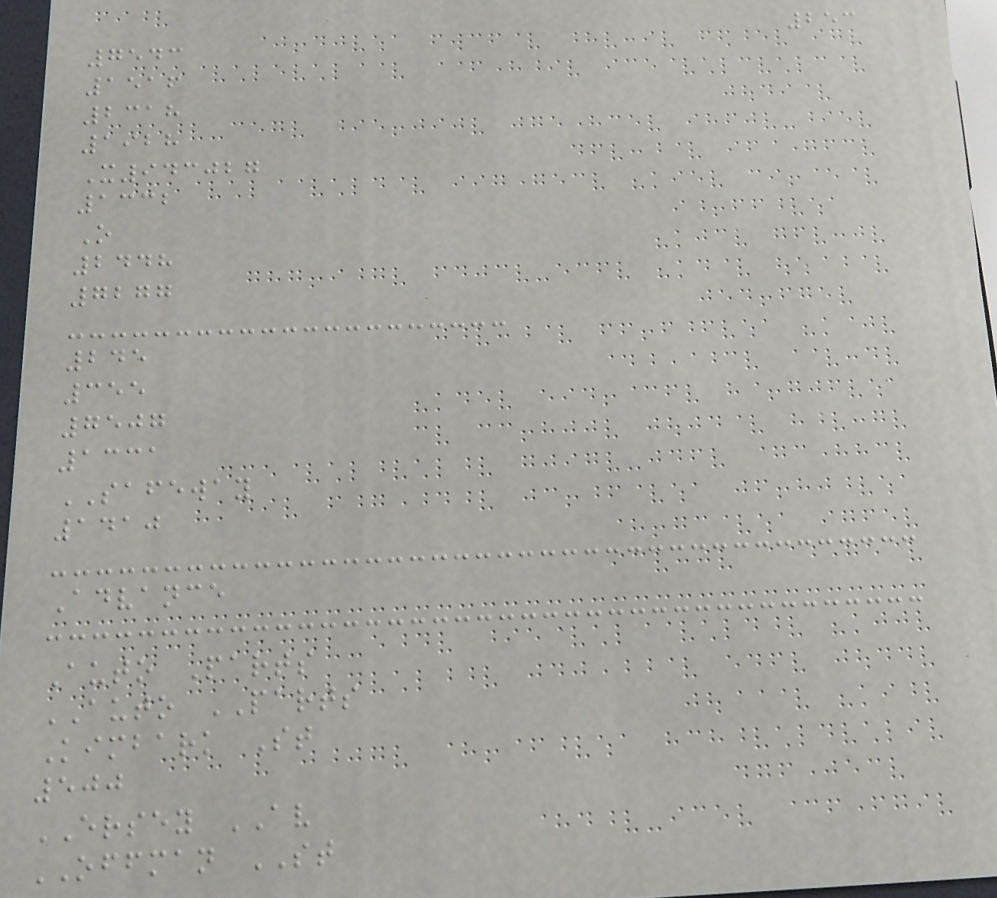253
7543
1516
2318
1928
X943027
1332
O
2448
7277
245
355
7507
1331
SAFEWAY
1410
Advance
Auto Parts
AUTO PARTS
Kimbark St
500
ERSEY AV
OFFMAN ST
